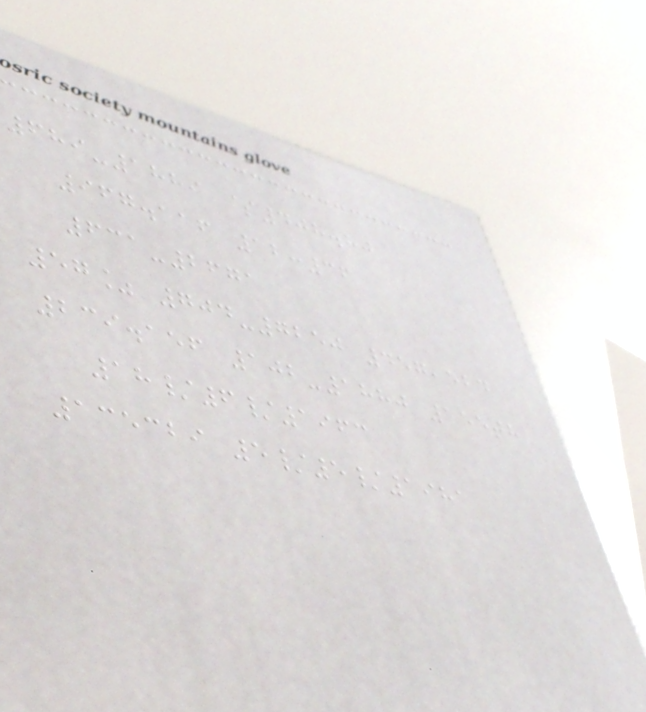689-1889 $408.80
967.116 12:36
631-2671
57% 704-7250 457,524
239.156 102-1880 155th
18/6/1963
135329 5/5/1981
